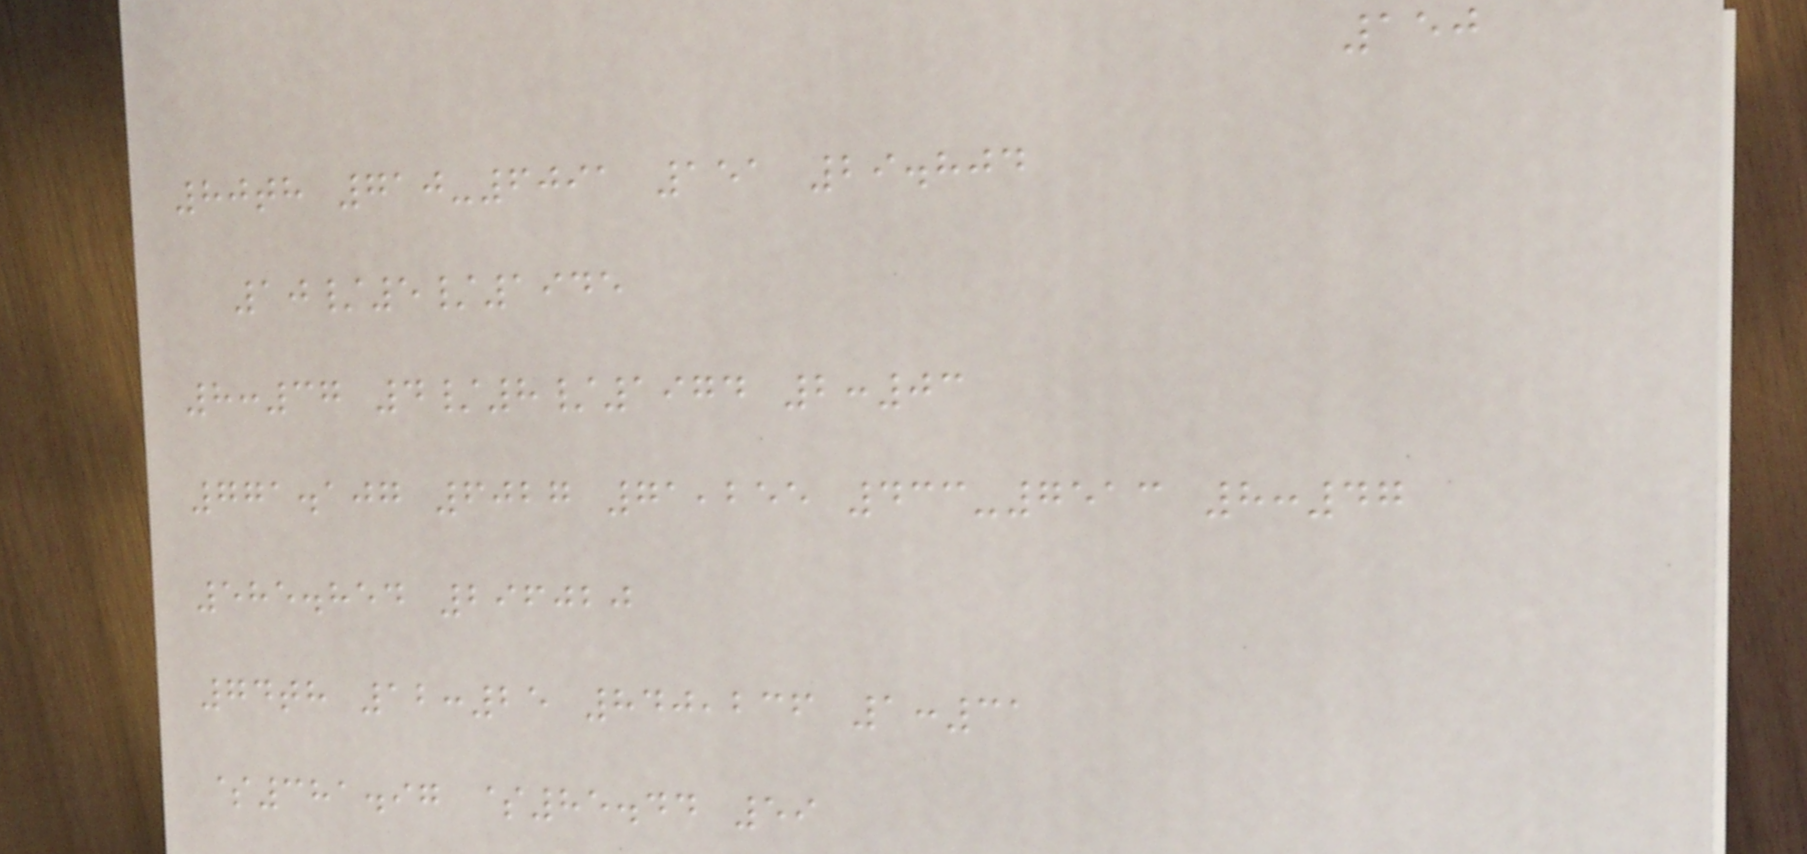150
80th 710-6091 151 29.804
10/5/1945
8:37 4/8/1974 2:03
771.107 6027 71,255 433-7513 8:47
585.854 296020
74th 12:25 840,236 1:31
$381.97 $85.44 59
